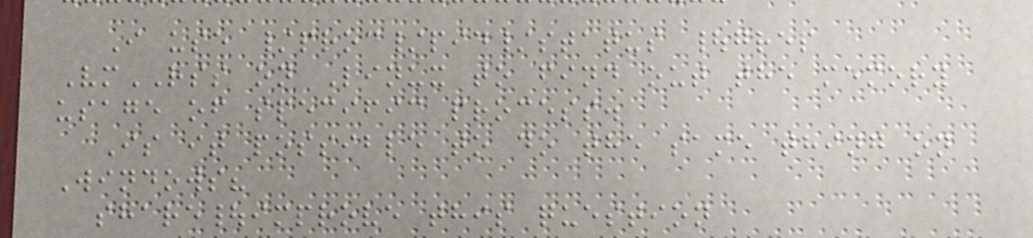I use /proc/pid/status |grep
VmRSS on Linux to find out the memory
usage of specific process.
Is it possible to do the same thing on
Windows?
share|improve this question
